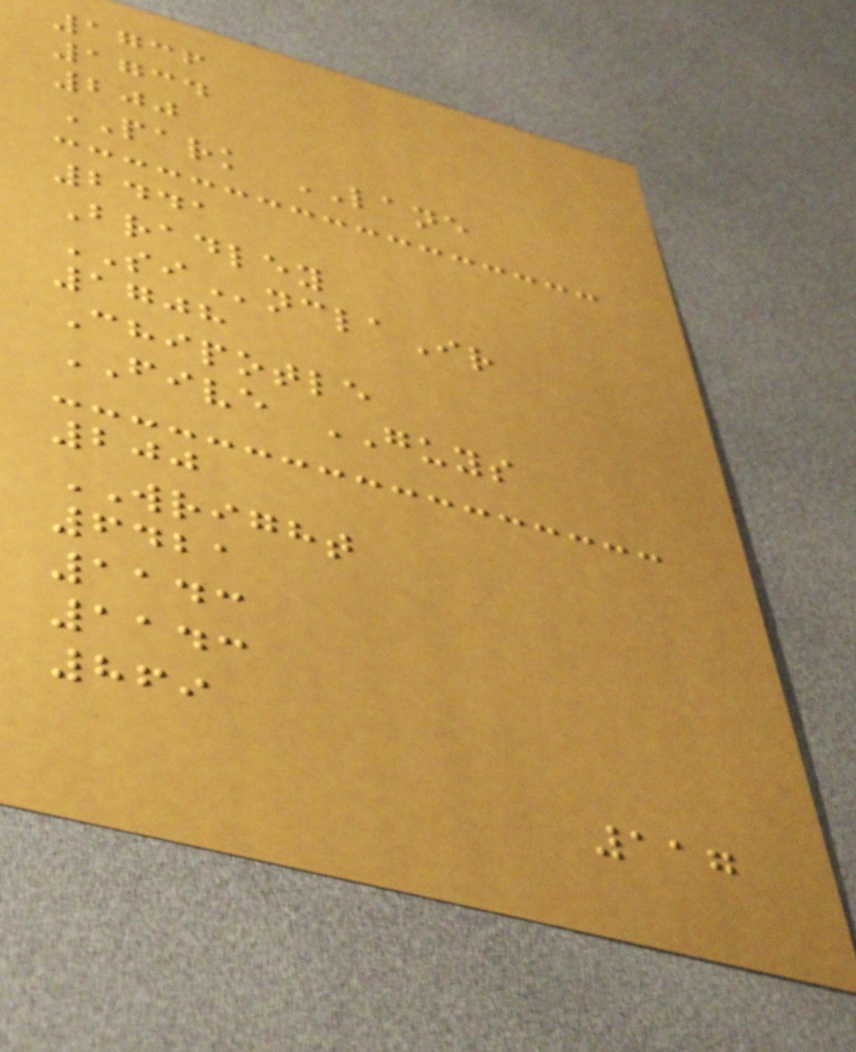1736
1734
200
PARK LANE
2441
Bradley
SInclaIr
1708
Chipotle
FIVE GUYS
200
WRIGHT
6421
1143
1143
869
117
